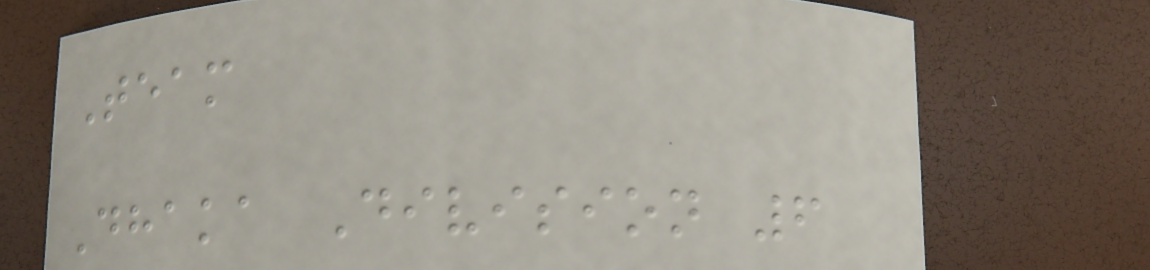Team
Dhaka Division 6
